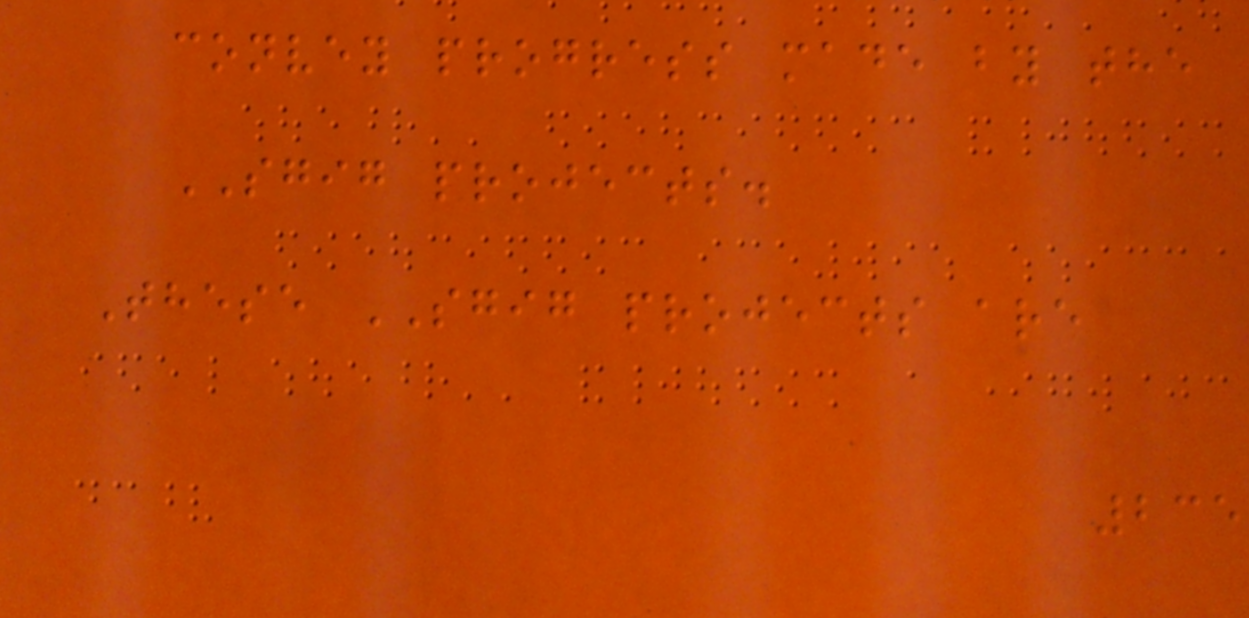convey progress made by the
SGIG projects.
These SGIG projects are
235
